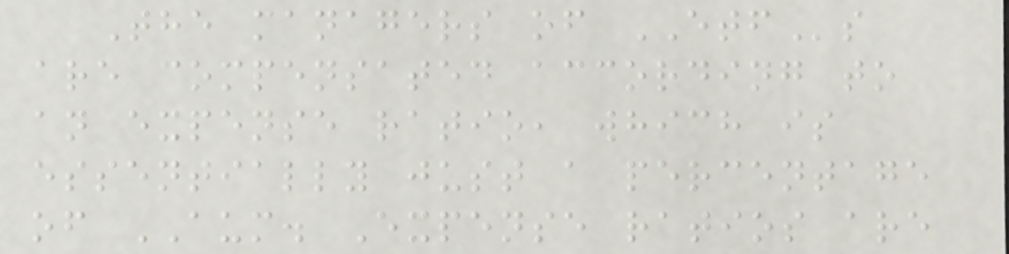The managers of ETFs
are compensated according to
an expense ratio, which is
essentially just a percentage
of AUM. Expense ratios are
